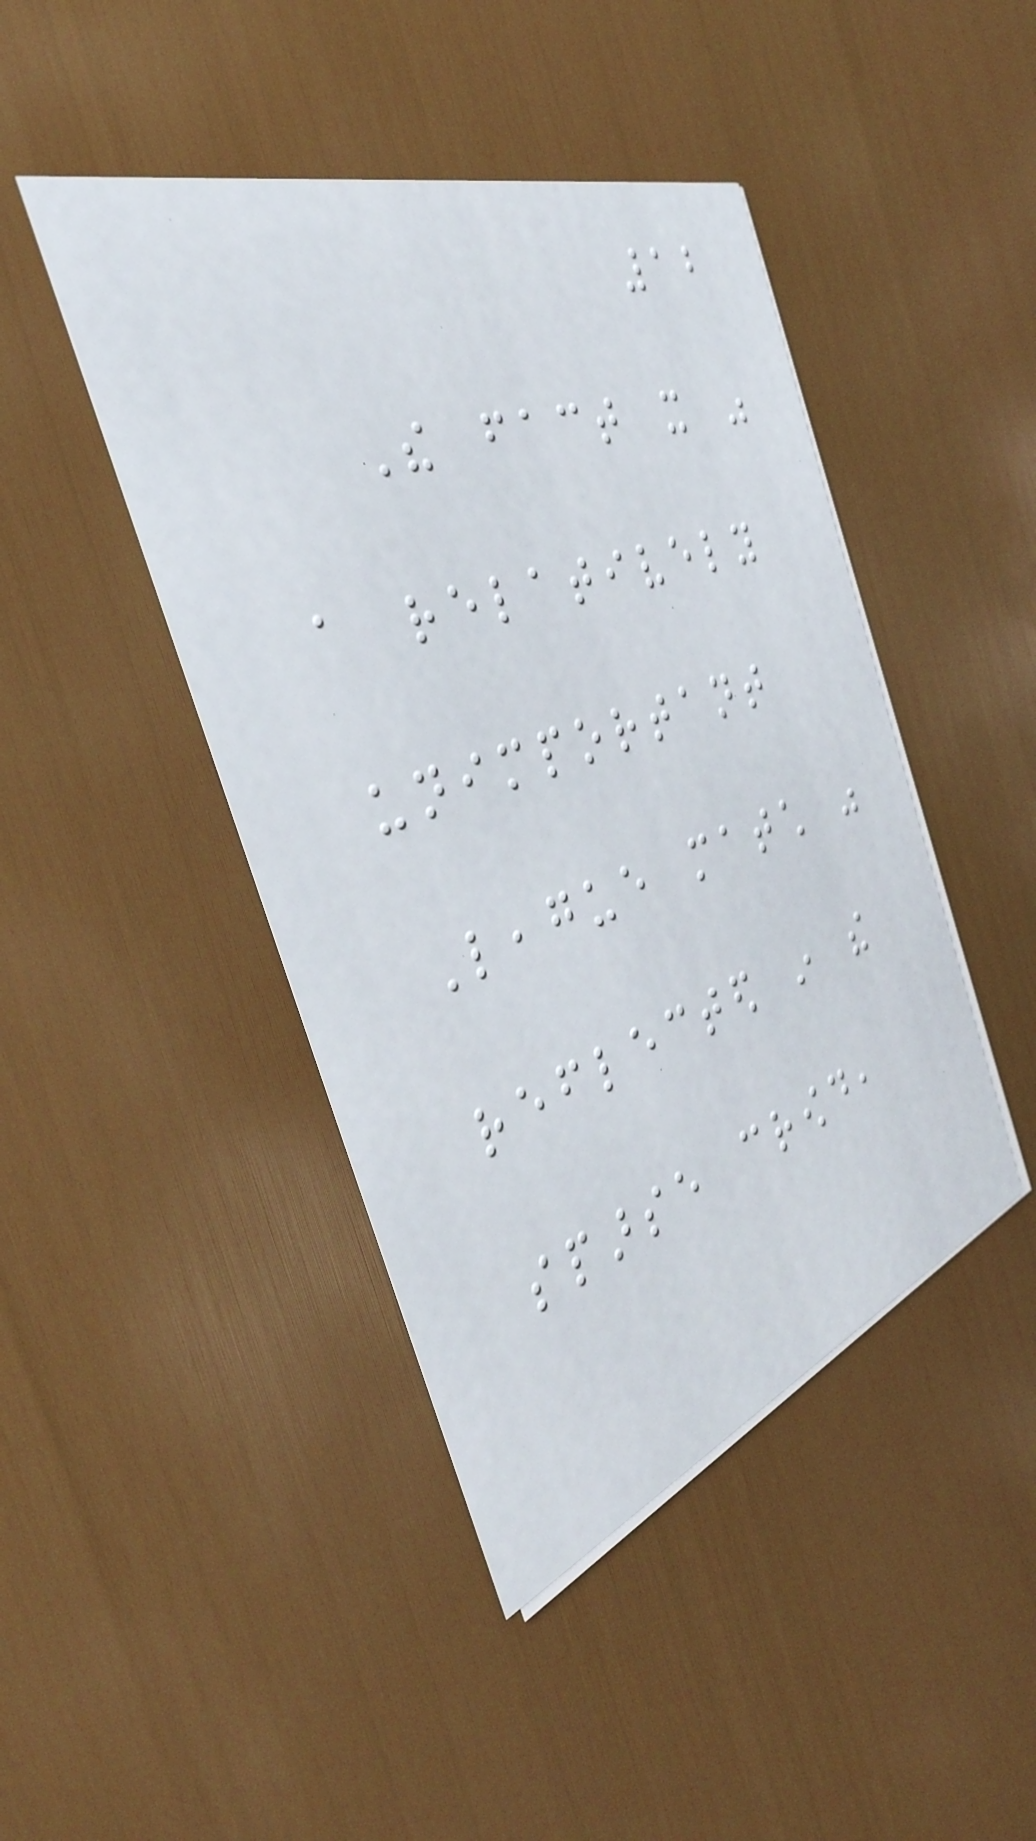12
The fact it was
a relatively
unimportant
League match was
reflected in the
sparse crowd,
